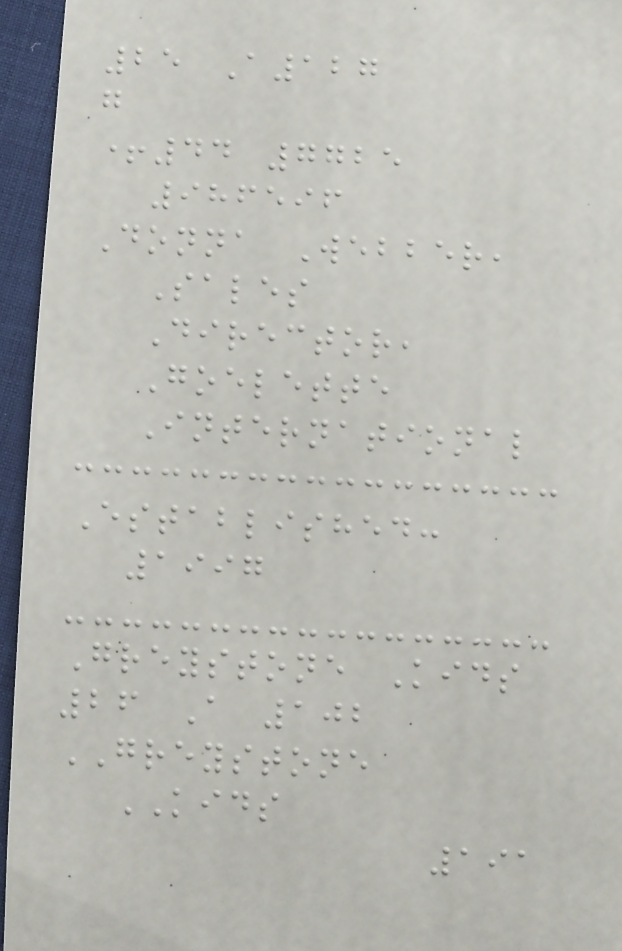25 A127
g
+44 7725
986596
Donna Webber,
Sales
Director,
Goelette
International
Established:
1997
Greystone Kids
26 A 102
GREYSTONE
KIDS
191
